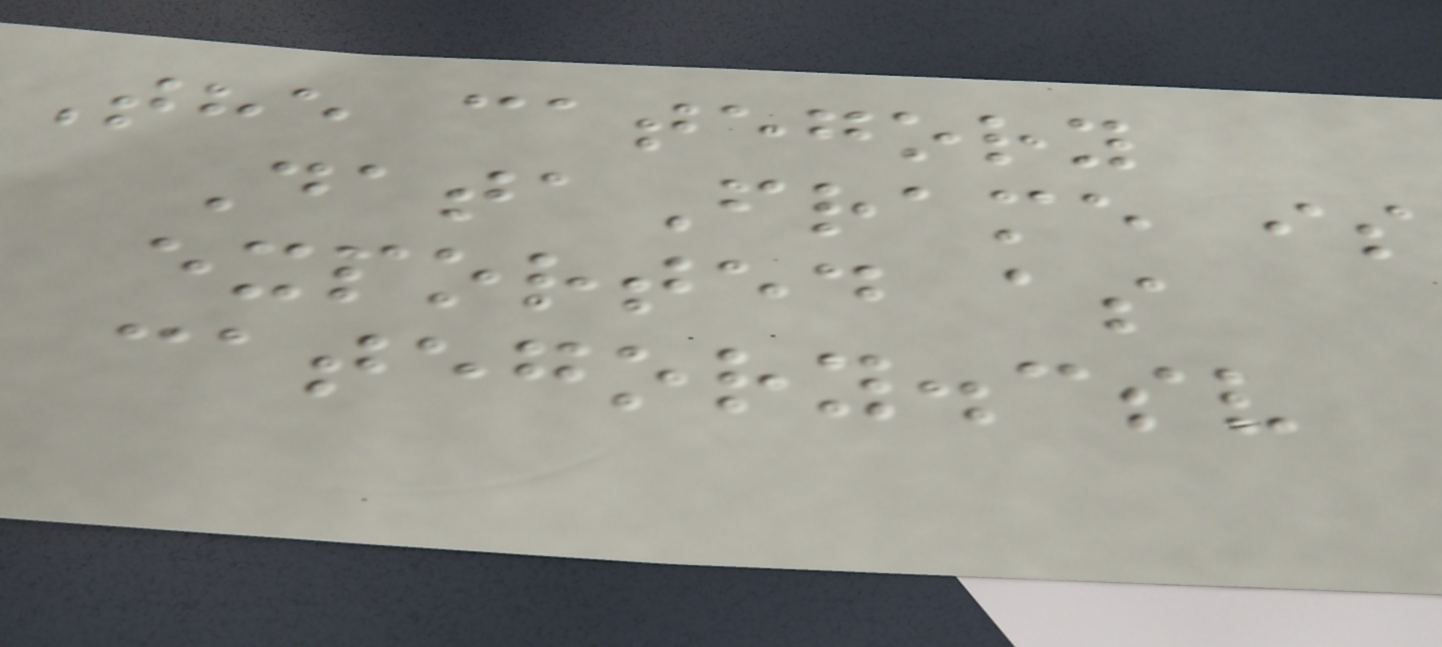The category
DataFrame is
exported as
category.csv
